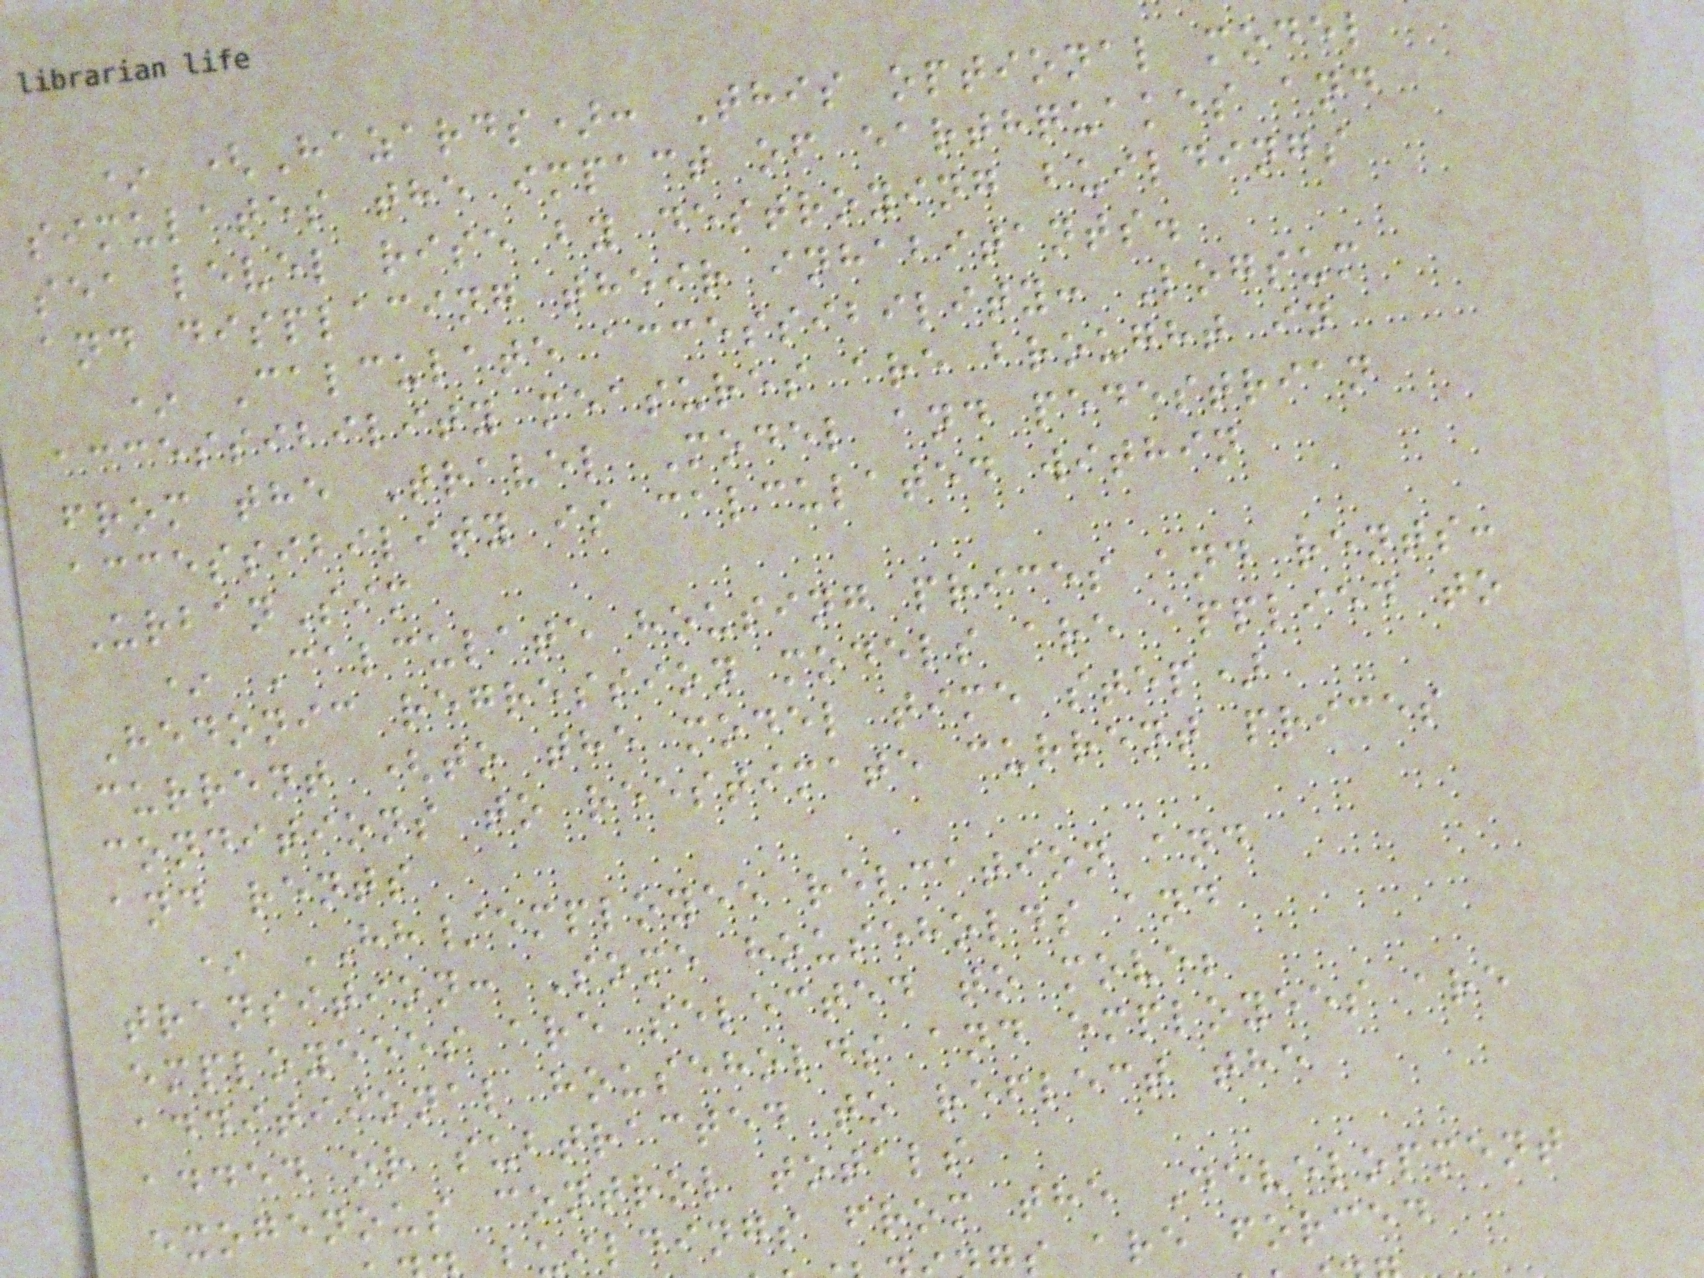* (Hazards): This optional model
simulates the impact of earthquakes and
sea level rise by destroying buildings
and displacing their inhabitants.
* Calculate accessibility: Logsum
accessibility measures are brought in
from the Travel Model and pedestrian
accessibility is calculated within
UrbanSim
* Calculate housing prices and rents:
Hedonic regression models are applied to
current (to the model time step)
conditions to reestimate current prices
and rents
* HH/employee relcation and
transition: Some households and
employeees are selected to move;
additiional households and employees are
added or subtracted to reflect the
exogenous control totals
uildings from the Development
s are forced
